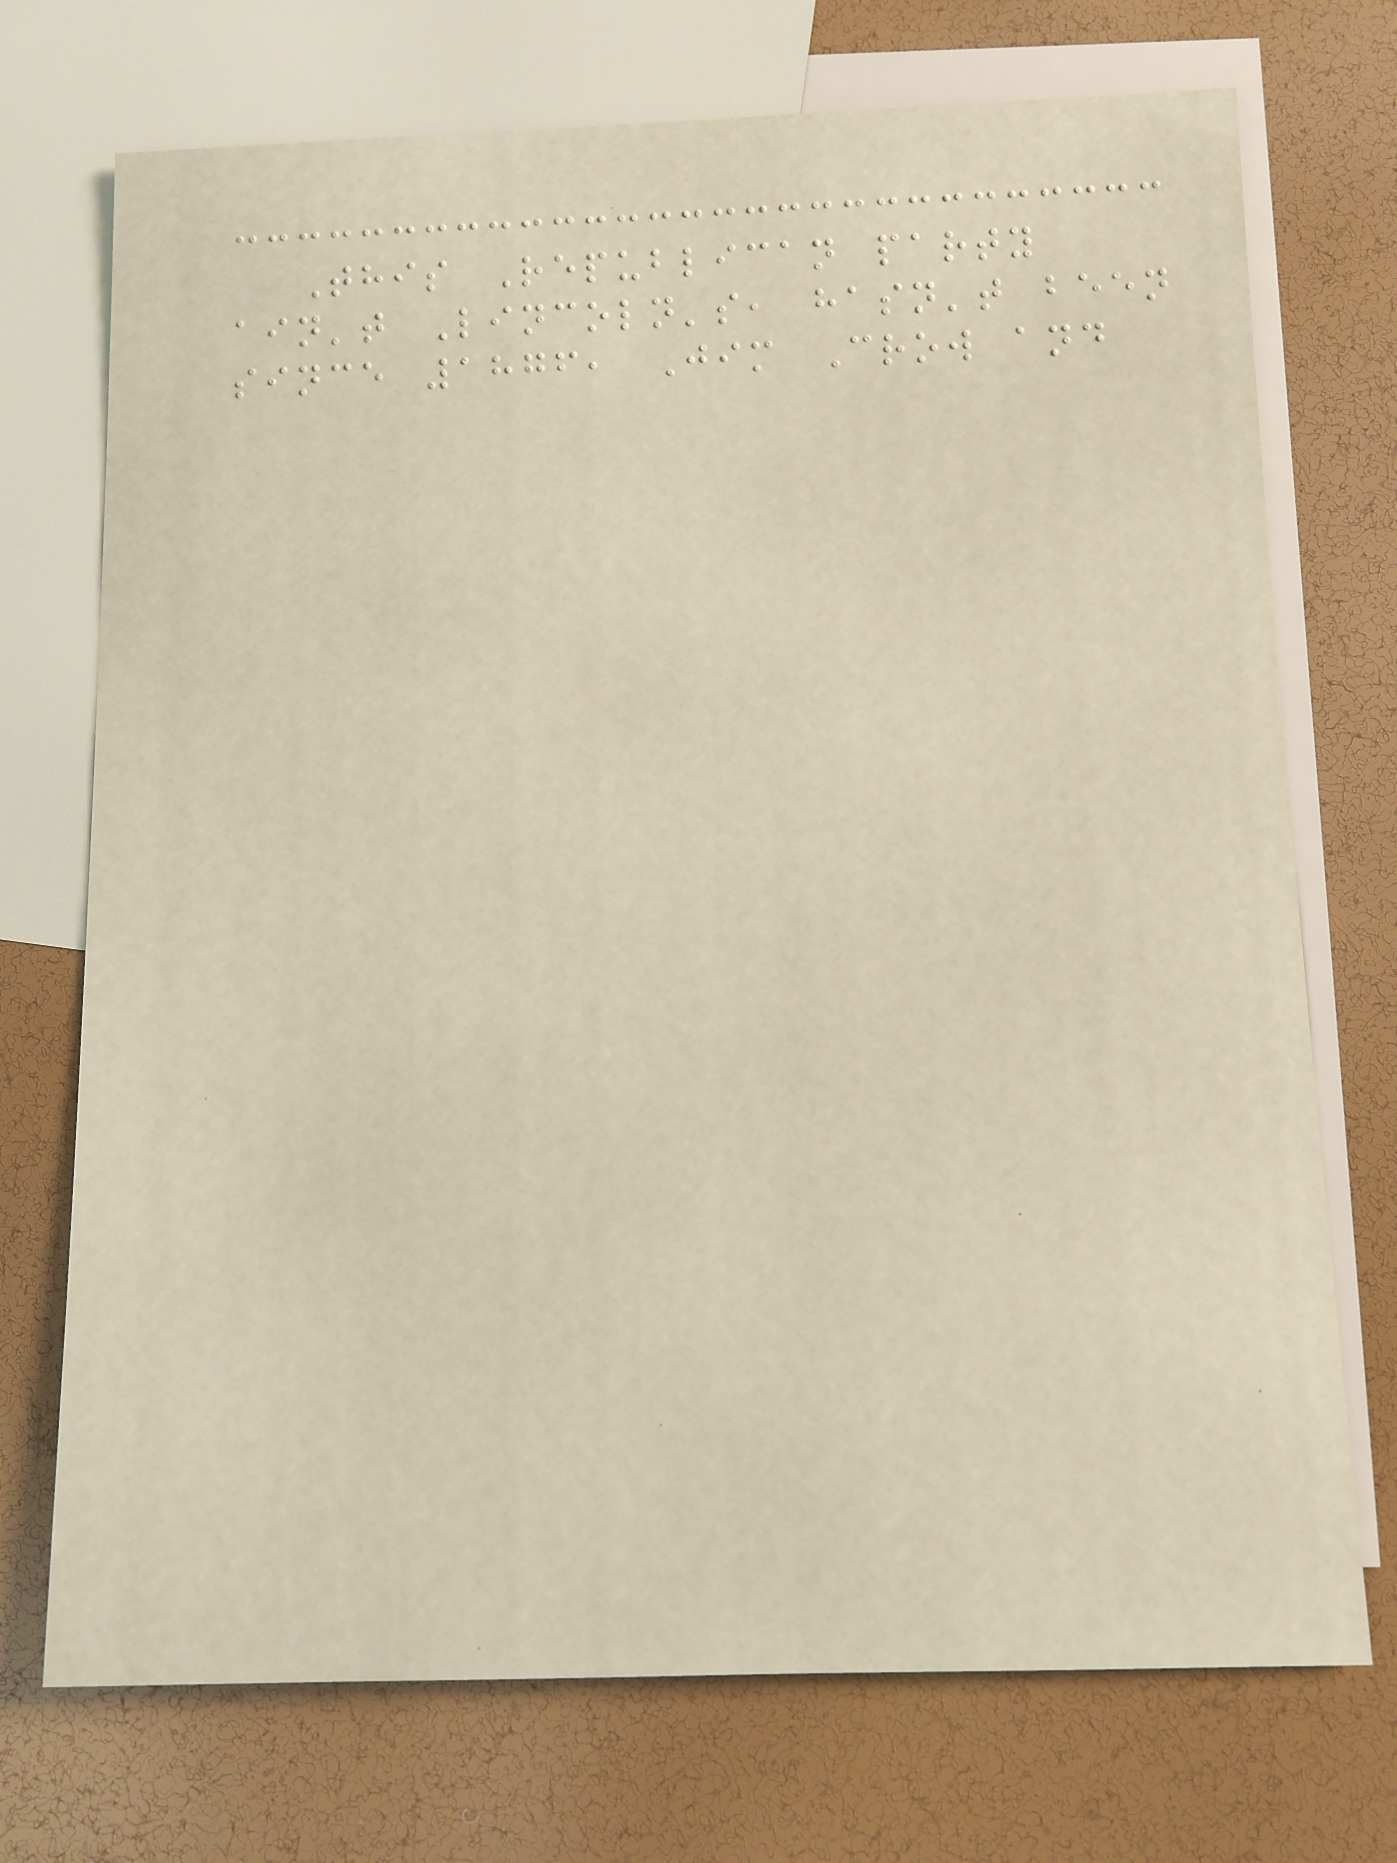This Republican party
ain't Lincoln's, hasn't been
since 1876, Jim Crow and
